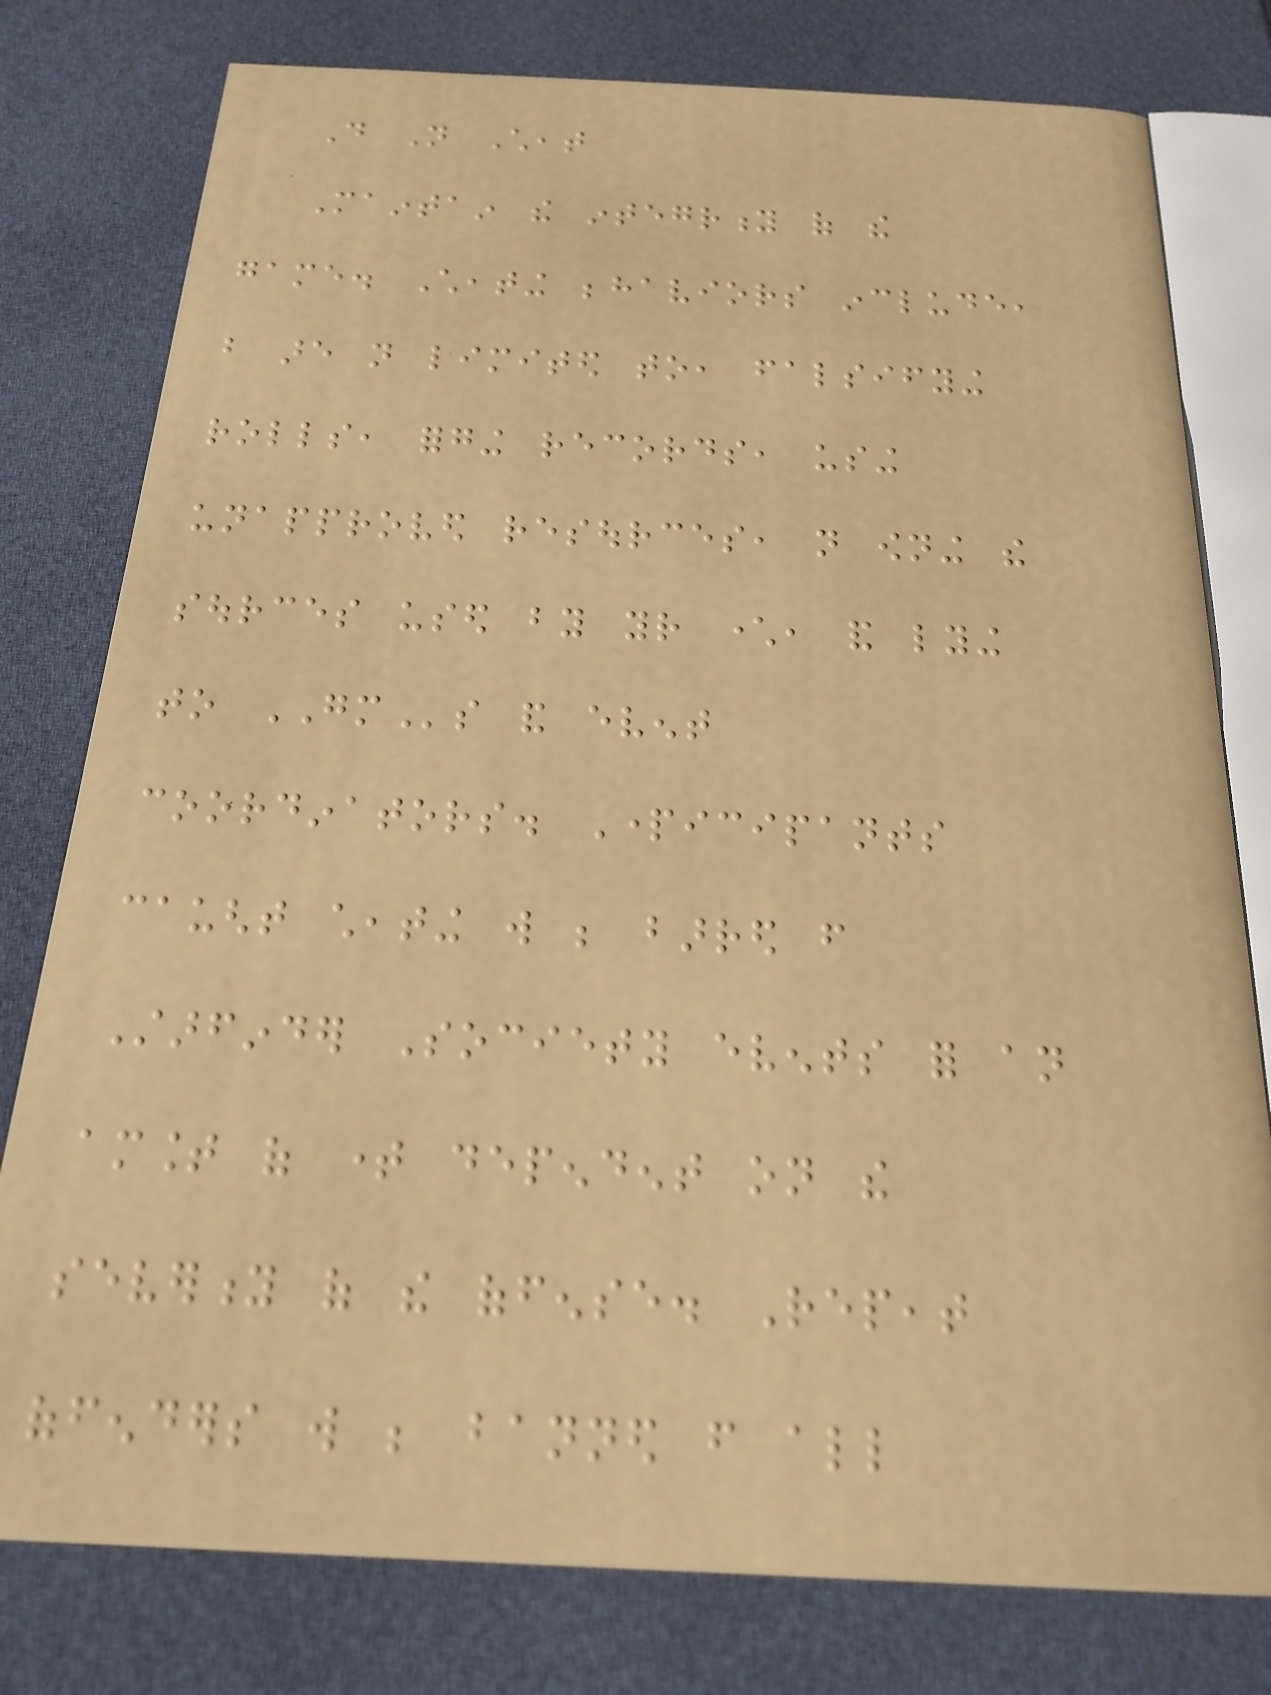Do Not Cheat
Maintain the integrity of the
game. Cheating behaviors include,
but are not limited to, falsifying
rolls, forging records, using
unapproved resources, not owning the
sources used by your character, and lying
to GMs and event
coordinators. Participants
caught cheating will be barred from
Starfinder Society events for an
amount of time dependent on the
severity of the offense. Repeat
offenders will be banned from all
